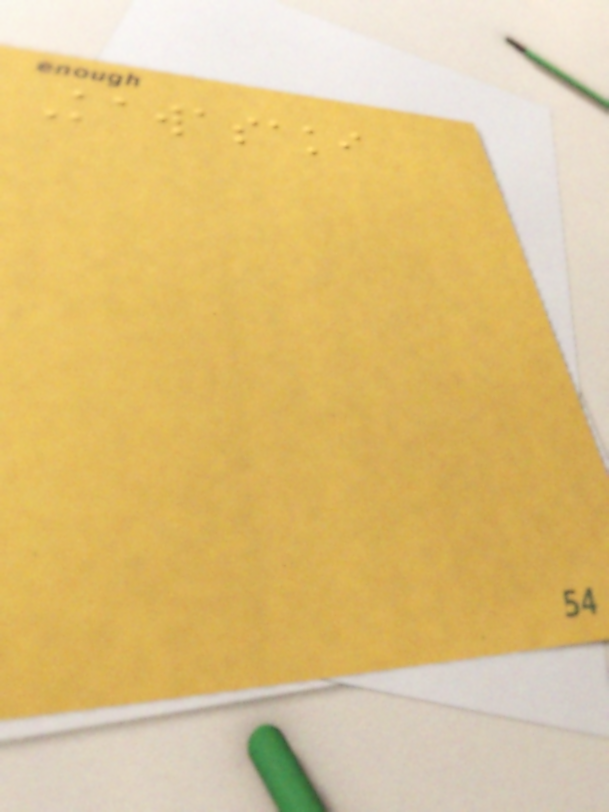Kawasaki
